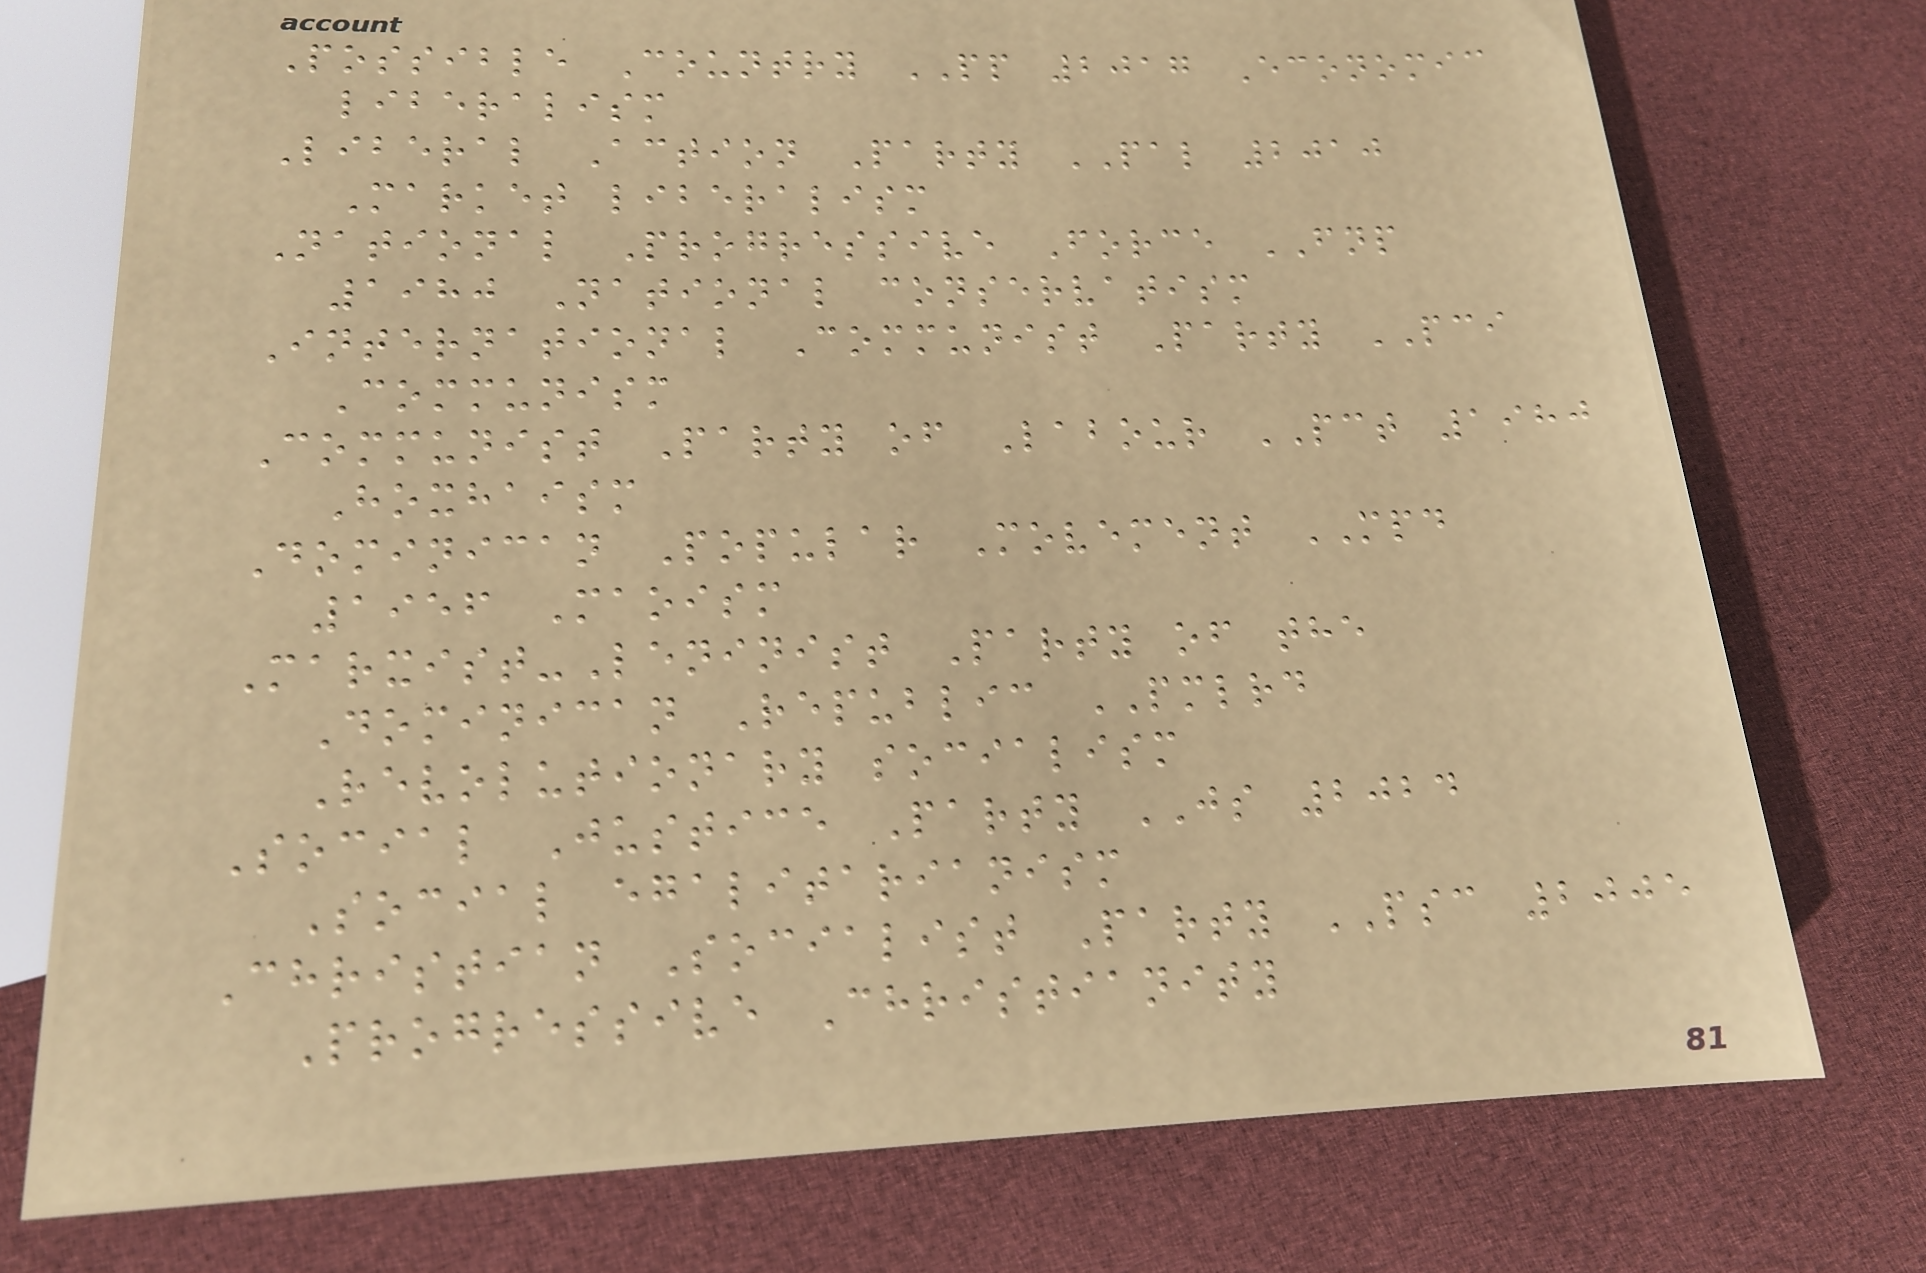Possible Country PP 2017 Economic
liberalism
Liberal Action Party PAL 2010
Market liberalism
National Progressive Force FNP
1980 National conservatism
International Communist Party PCI
Communism
Communist Party of Labour PCT 1980
Hoxhaism
Dominican Popular Movement MPD
1956 Maoism
Marxist-Leninist Party of the
Dominican Republic PMLRD
Revolutionary socialism
Social Justice Party JS 2024
Social egalitarianism
Christian Socialist Party PSC 2005
Progressive Christianity
